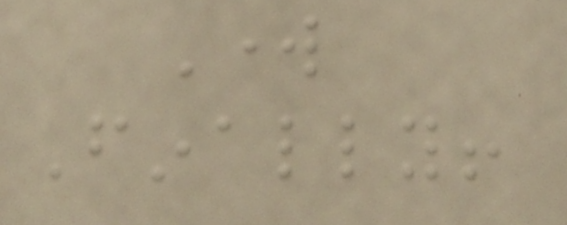Work
Finally!
